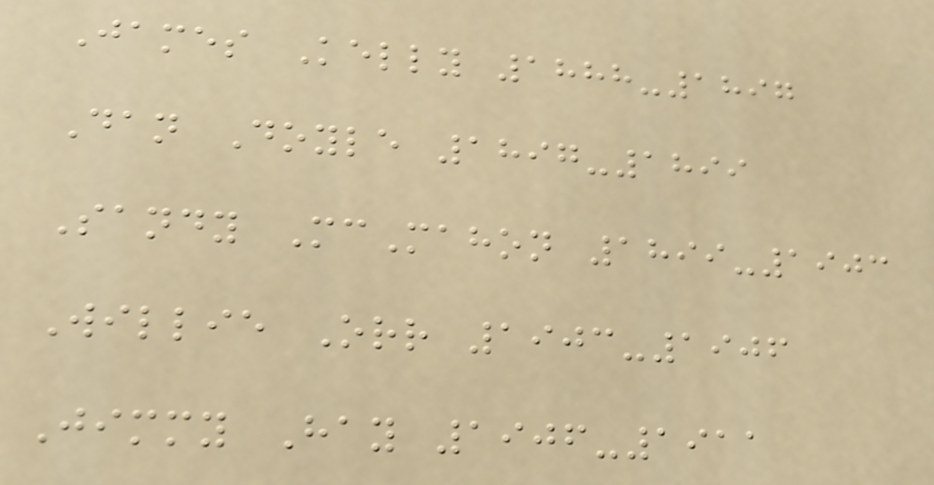James Kelly 1888-1897
Dan Doyle 1897-1899
Sandy McMahon 1899-1903
Willie Orr 1903-1906
Jimmy Hay 1906-1911
